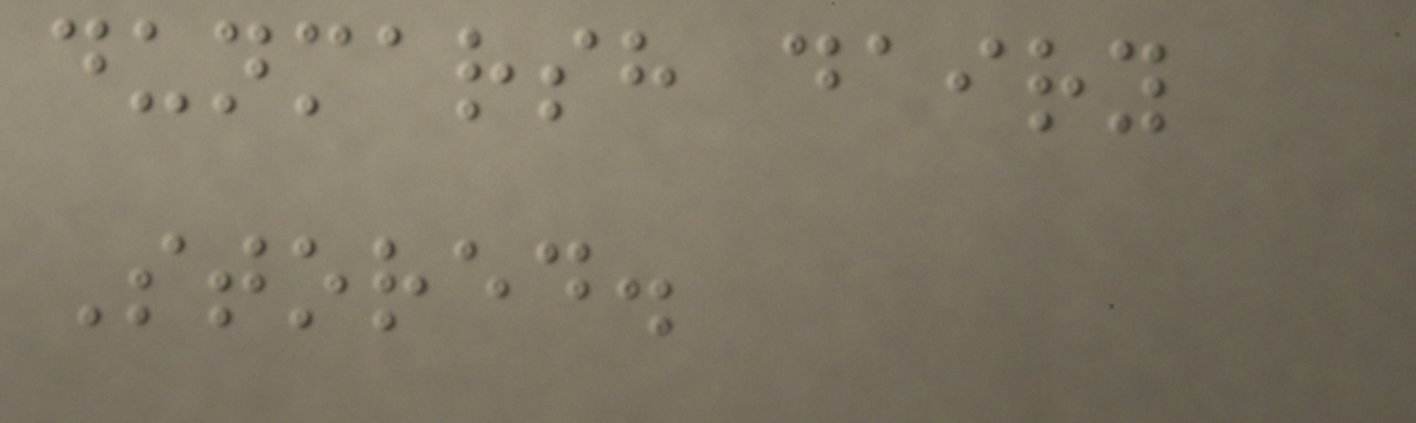dunmarsh dairy
Stored.
